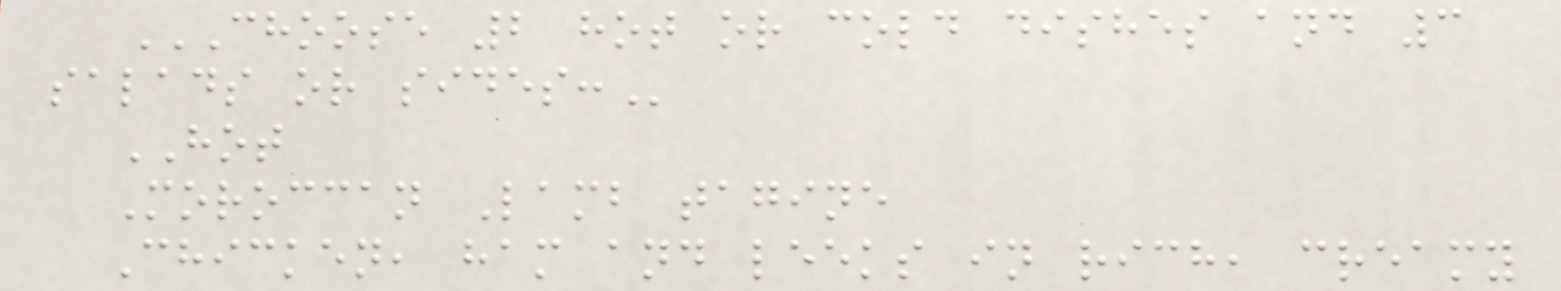CHOOSE 2 HOT OR COLD DISHES AND 3
SALADS OR SIDES:
HOT
Moroccan Lamb tagine
Chicken, ham and leeks in rich, creamy
